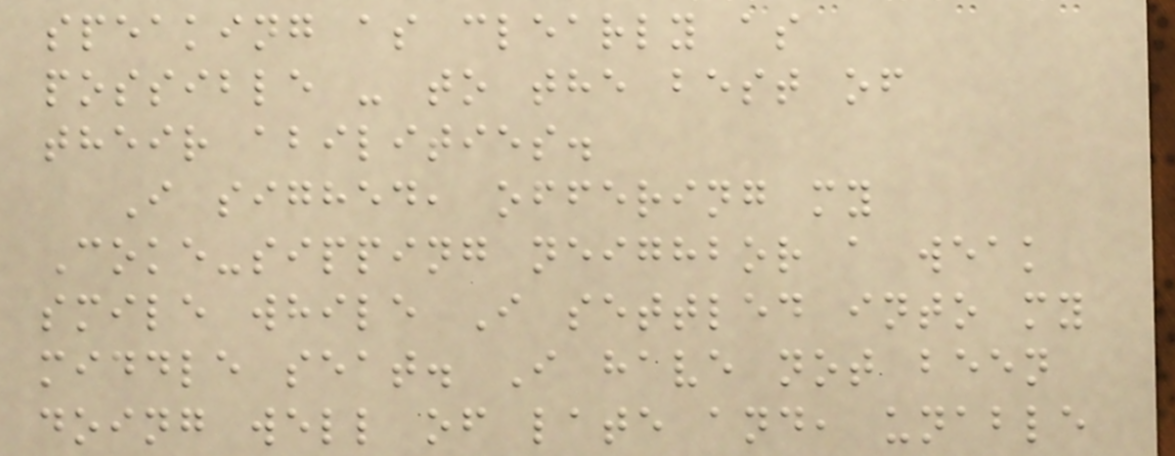speaking as clearly as
possible - to the best of
their abilities.
I sighed, offering my
Coke-sipping neighbor a weak
smile while I settled into my
middle seat. I have not been
doing well of late and, unable
